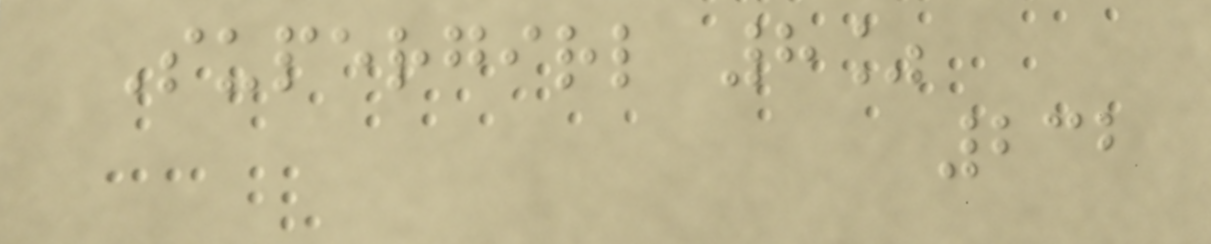Supergirl 8%
232
